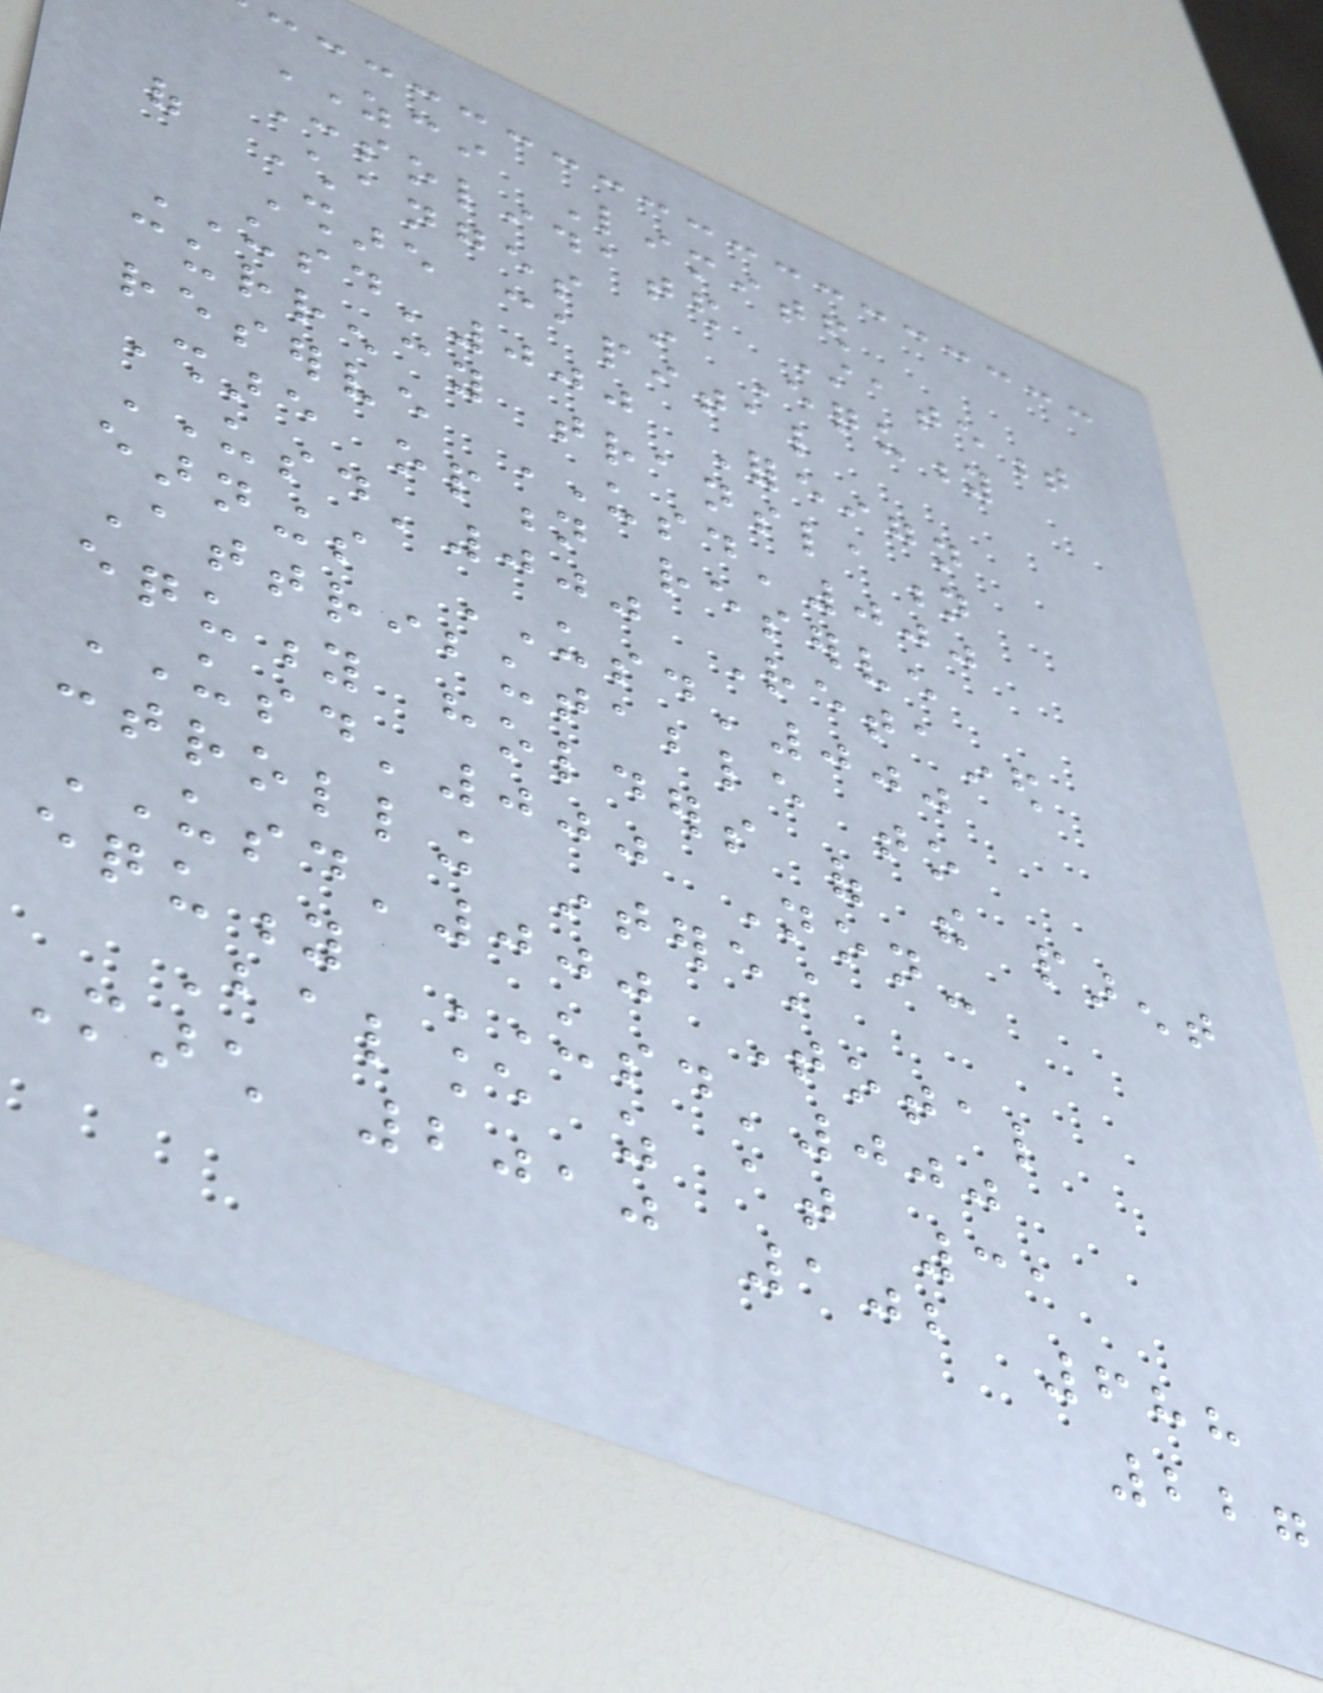ZCI Limited
Consolidated Statement
of Changes in Equity
Share capital
USD'000 Foreign
currency translation
reserve USD'000
Share option reserve
USD'000 Retained
earnings USD'000
Attributable to
equity holders of the parent
USD'000 Non-
controlling interest
USD'000 Total
equity USD'000
Balance as at 31
March 2010 102 688
227
